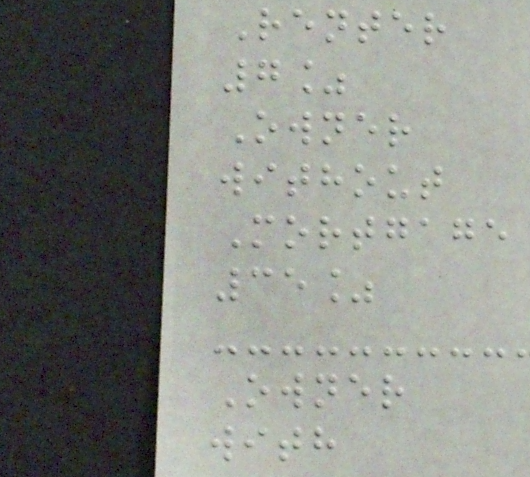Renter
7%
Owner
without
Mortgage
35%
Owner
with
